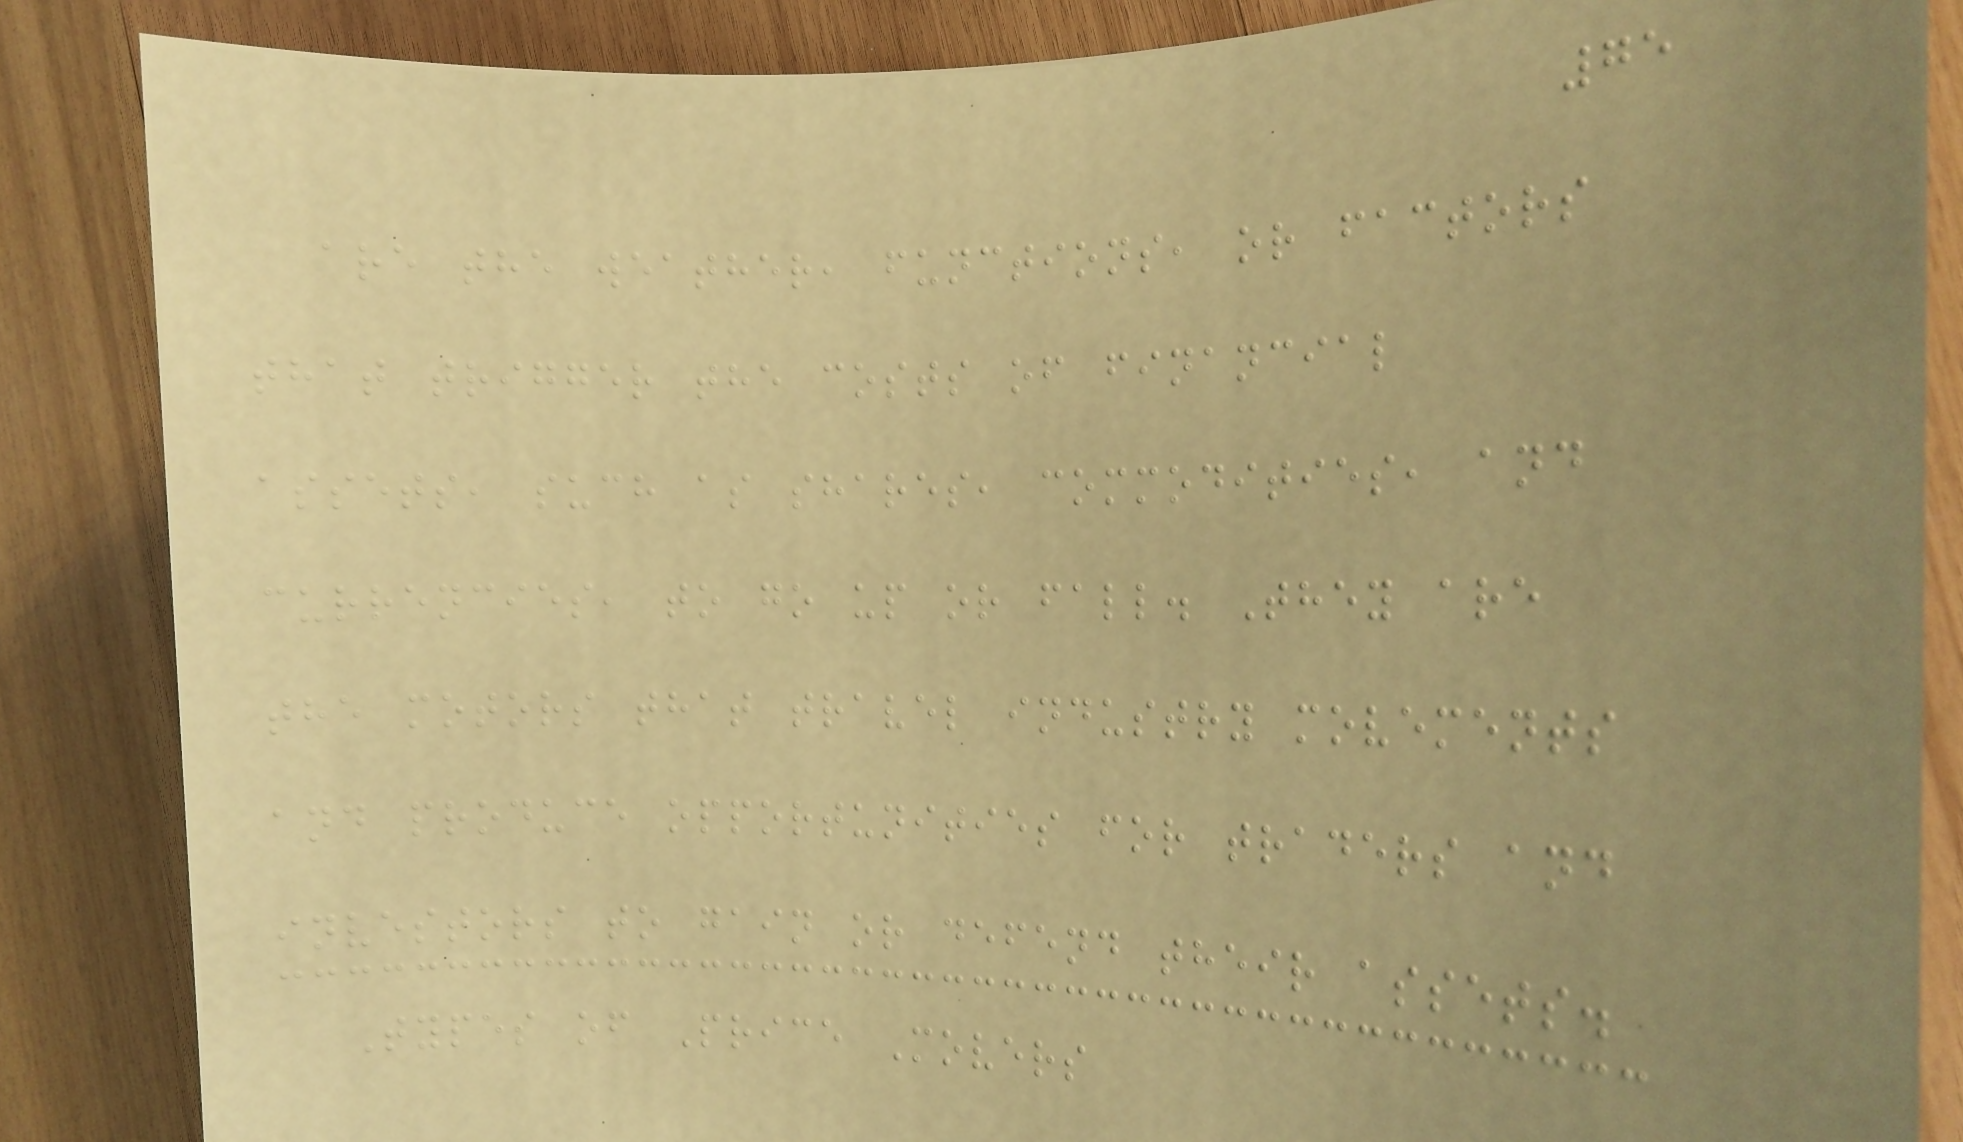75
are the weather, functions, or factors
that trigger the costs of financial
assets, such as shares, commodities, and
currencies, to go up or fall. They are
the motors that travel industry movements
and produce opportunities for traders and
investors to gain or defend their assets.
Types of Price Movers
